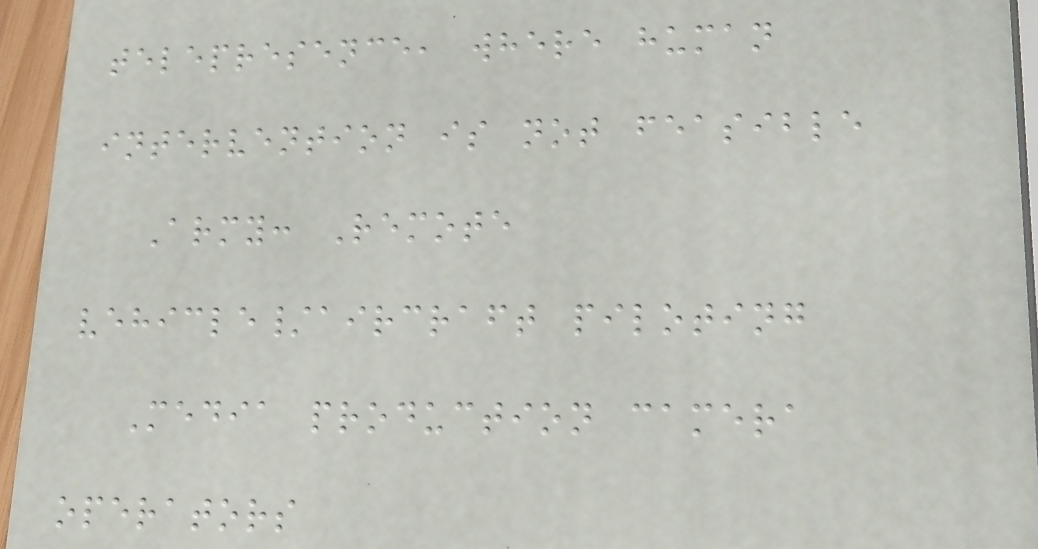telepresence, where human
intervention is not feasible
Army: Remote
vehicle/aircraft piloting
Media production camera
operators
